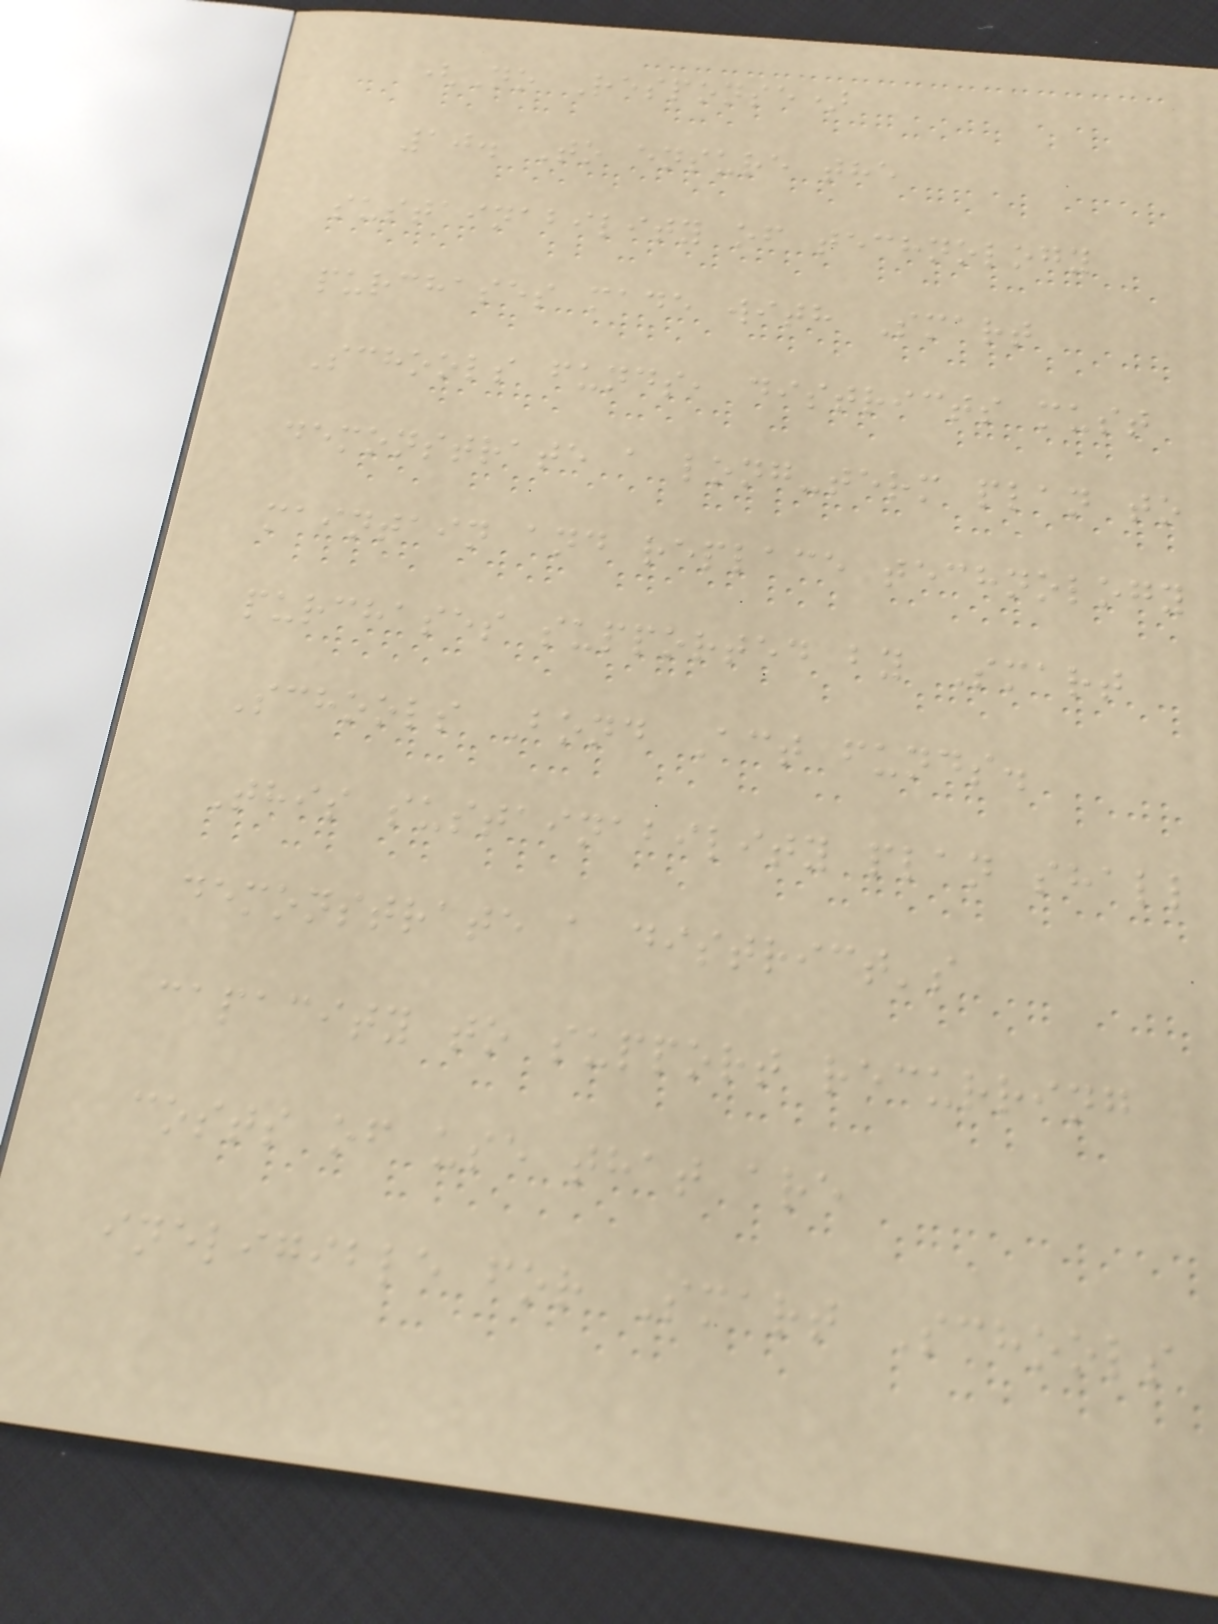(No Response)
10. To ensure the
sustainability of technology
purchases made with Smart
Schools funds, districts must
demonstrate a long-term plan to
maintain and replace technology
purchases supported by Smart
Schools Bond Act funds.
This sustainability plan shall
demonstrate a district's
capacity to support recurring
costs of use that are
ineligible for Smart Schools
